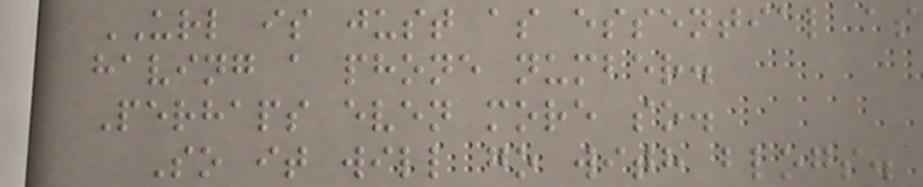URL is just as essential as
having a phone number.
Perhaps even more so.
So it will go with blogs.
